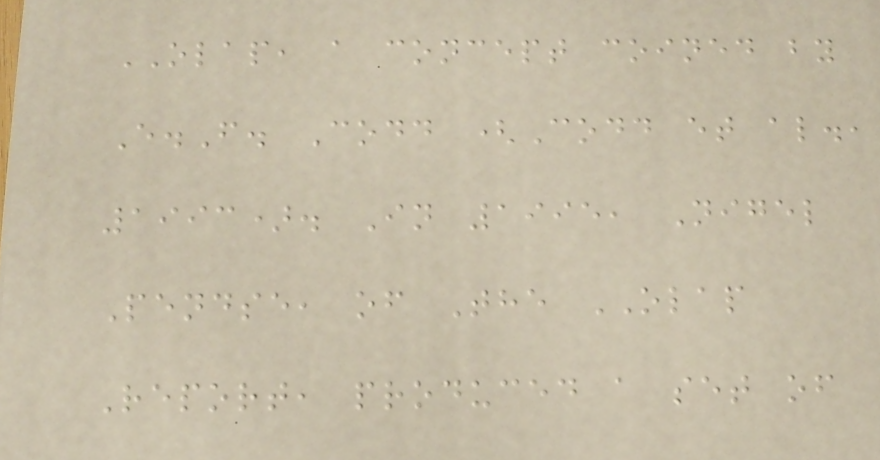OLAP, a concept coined by
E.F. Codd (Codd et al.,
1993). In 1995, Nigel
Pendse, of The OLAP
Report, produced a set of
